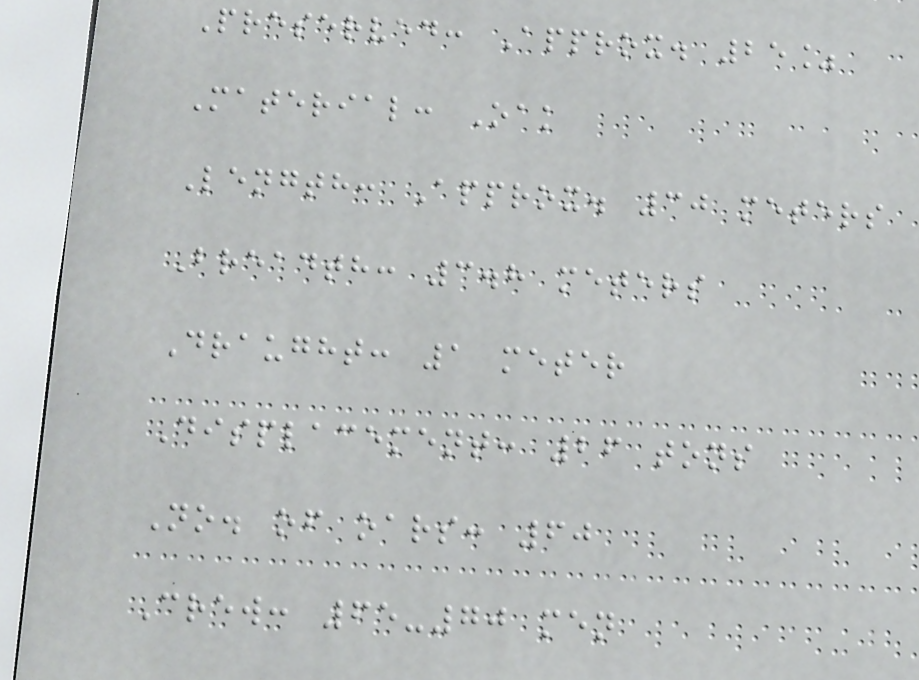Preserved: Approx. 25%
Material: Oak
Length: Approx. 30 meters
Breadth: 3.8 meters
Draught: 1 meter
Displacement: 26 tons
No. of oars: 60
Crew: 65-70 men
